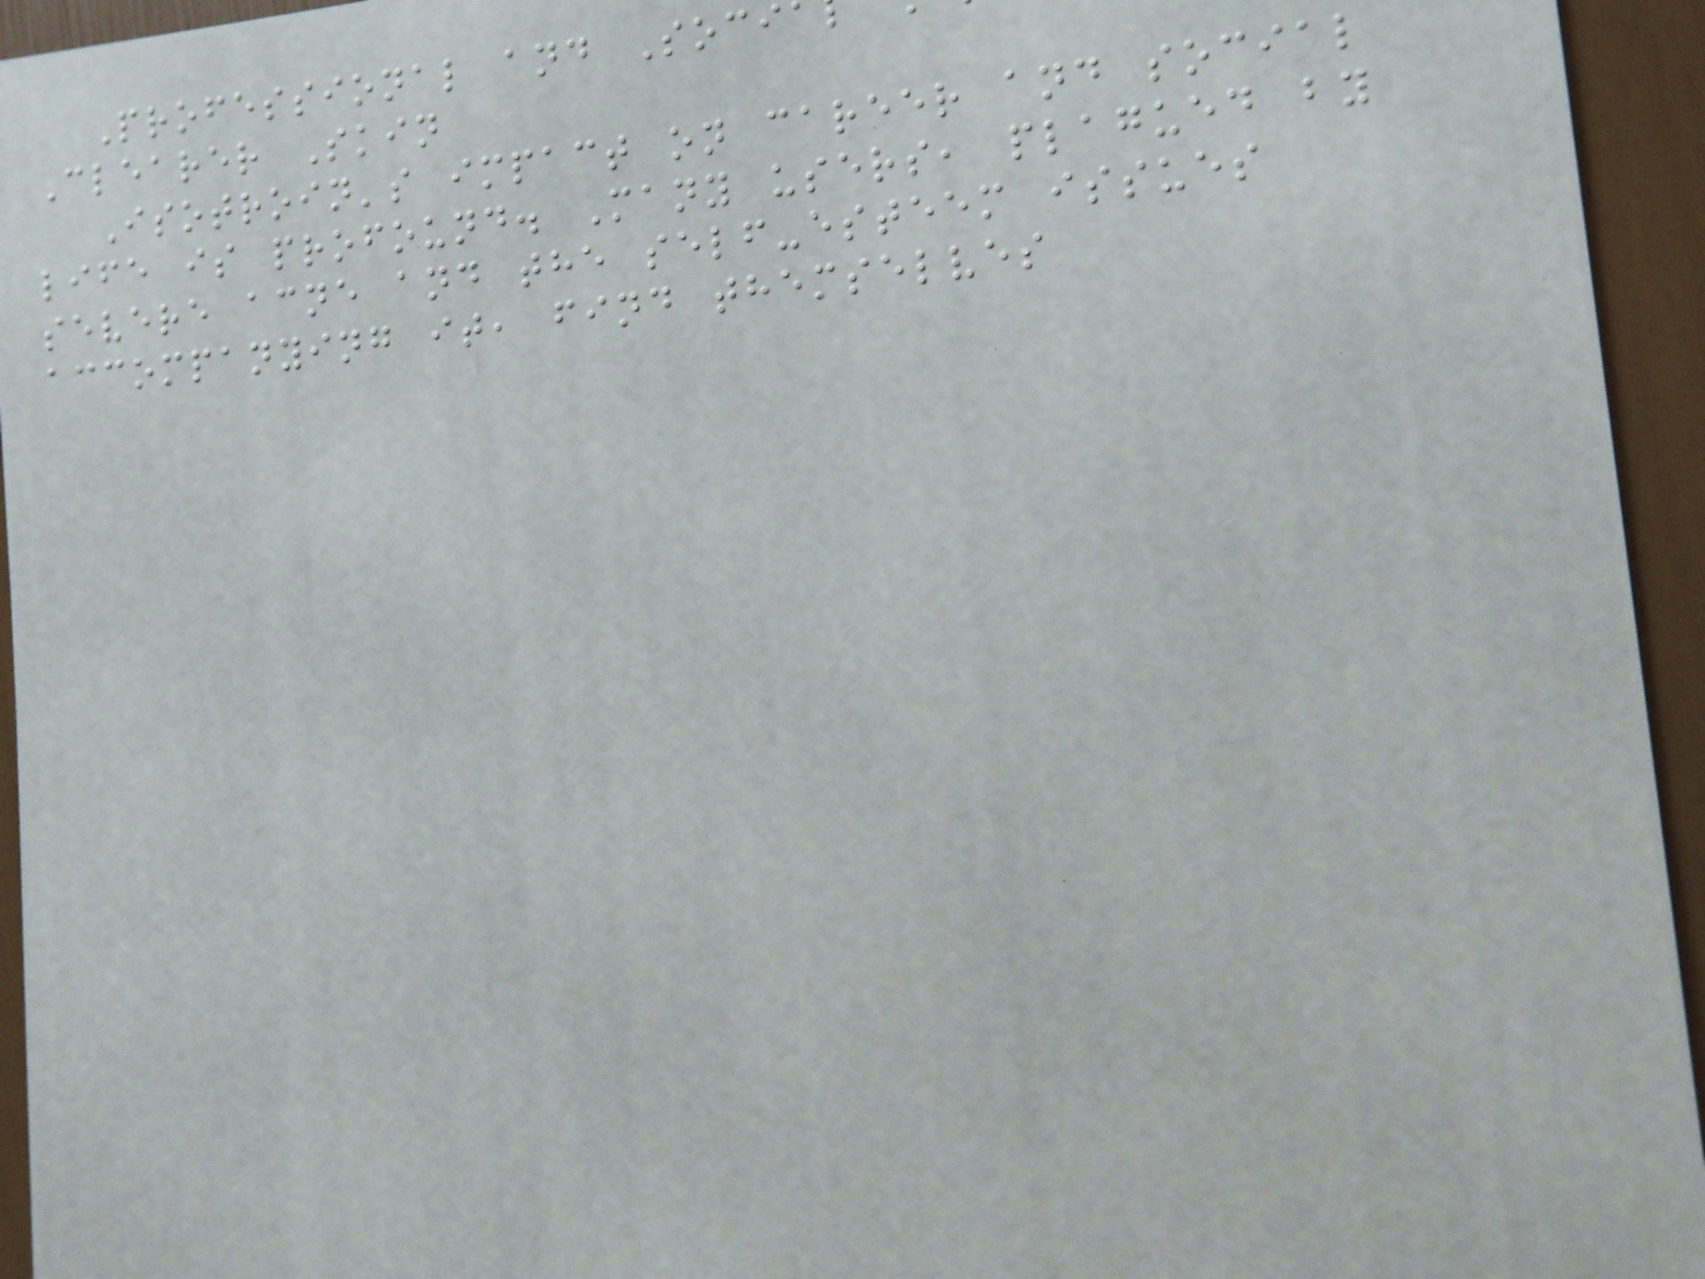Professional and Soci
Clearer Skin
Isotroin's impact on career and social
life is profound. Many users, plagued by
severe acne and the self-esteem issues
accompanying it, find themselves
